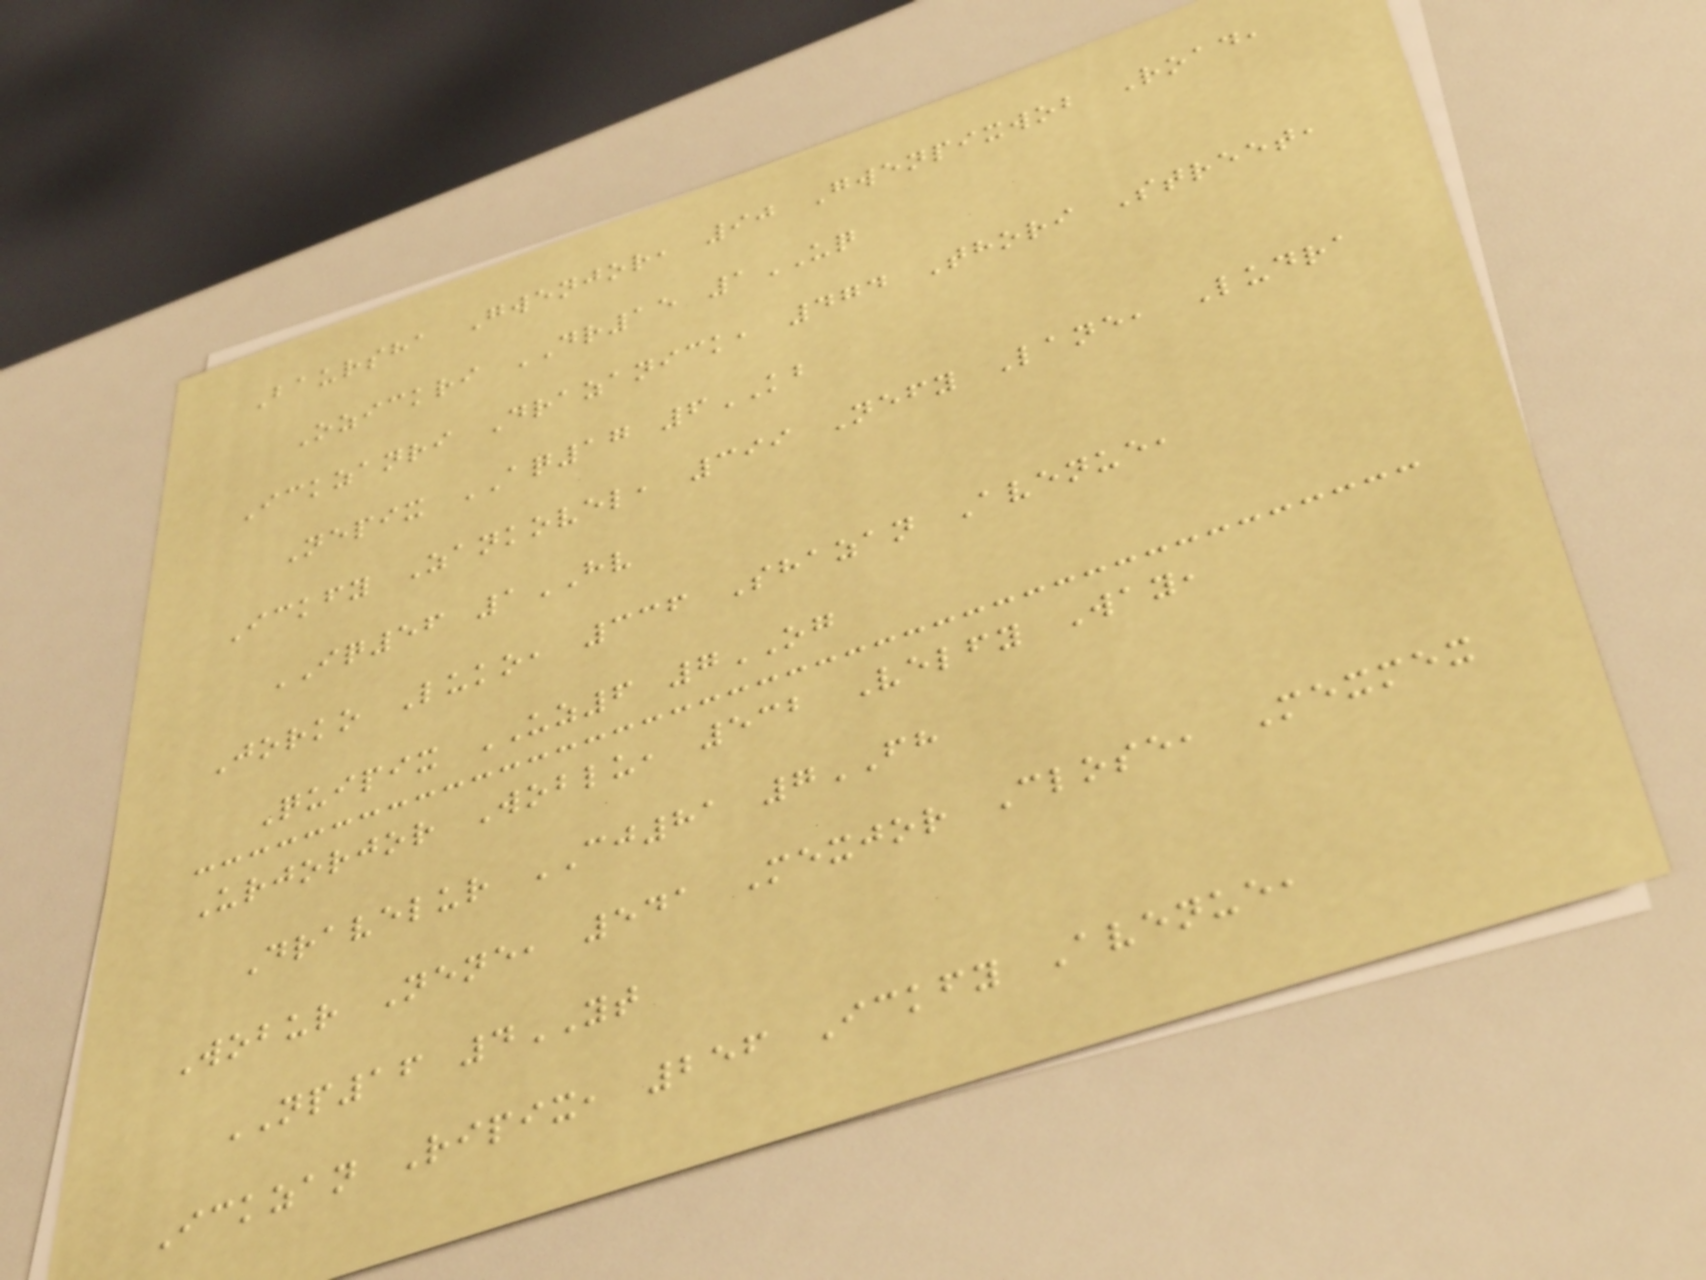Baursha Gwenjor, 90 Gwenpixwob Road,
Ozickri DR15 1UQ
Ickzanri Drazanick, 474 Thori Street,
Nepix AQ17 6KB
Ickfy Zankovel, 399 Nefy Lane, Ludra
IQ56 1HV
Jorko Luko, 336 Shazan Avenue,
Quipix UZ6 7OG
Urjorjor Woblu, 532 Velfy Way,
Dravelur CJ81 7FH
Wobur Nene, 541 Mexjor Close, Mexmex
NP16 4YT
Ickzan Ripix, 256 Ickfy Avenue,
